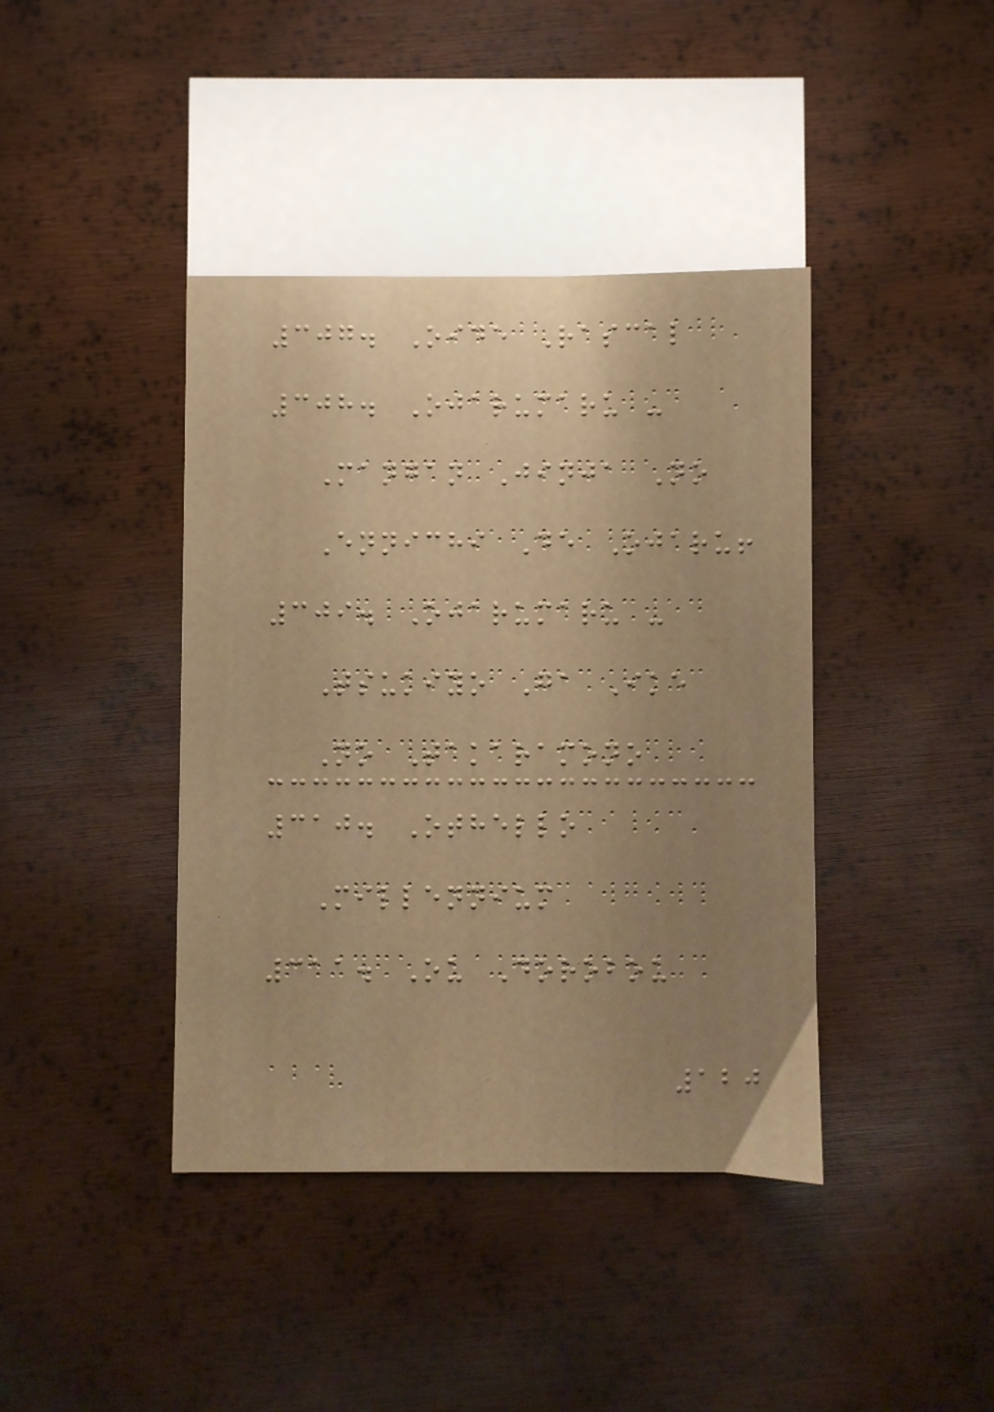307. Oide Rascal
308. Ojarumaru -
Mangan Jinja No
Ennichi De Ojaru!
309. Ojarumaru -
Tsukiyo Ga Ike
No Takaramono
310. Othello
Millennium
311. Ou Dorobou
120
